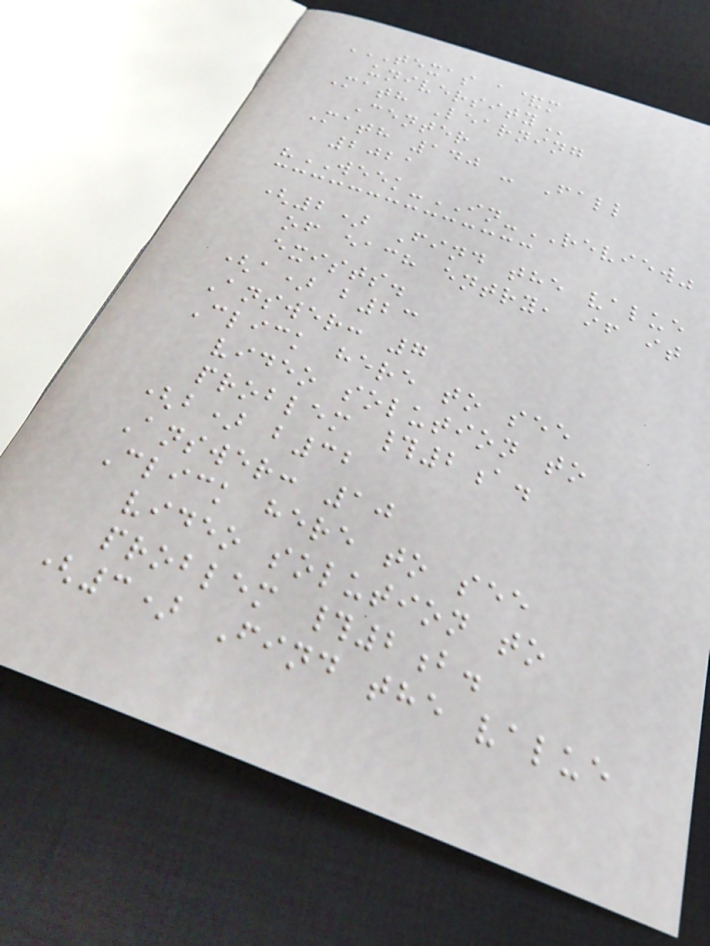TEXAS A&M
UNIVERSITY
Math Learning
Center
Math 140 - Fall
2021
"WEEK-IN-REVIEW"
(2) Find the value
of each entry, if it
exists.
(a) b23
Answer: 7
Click here to see
video solution to
problem #2a.
(b) b32
Answer: 10
Click here to see
video solution to
problem #2b.
(3) Find the value
